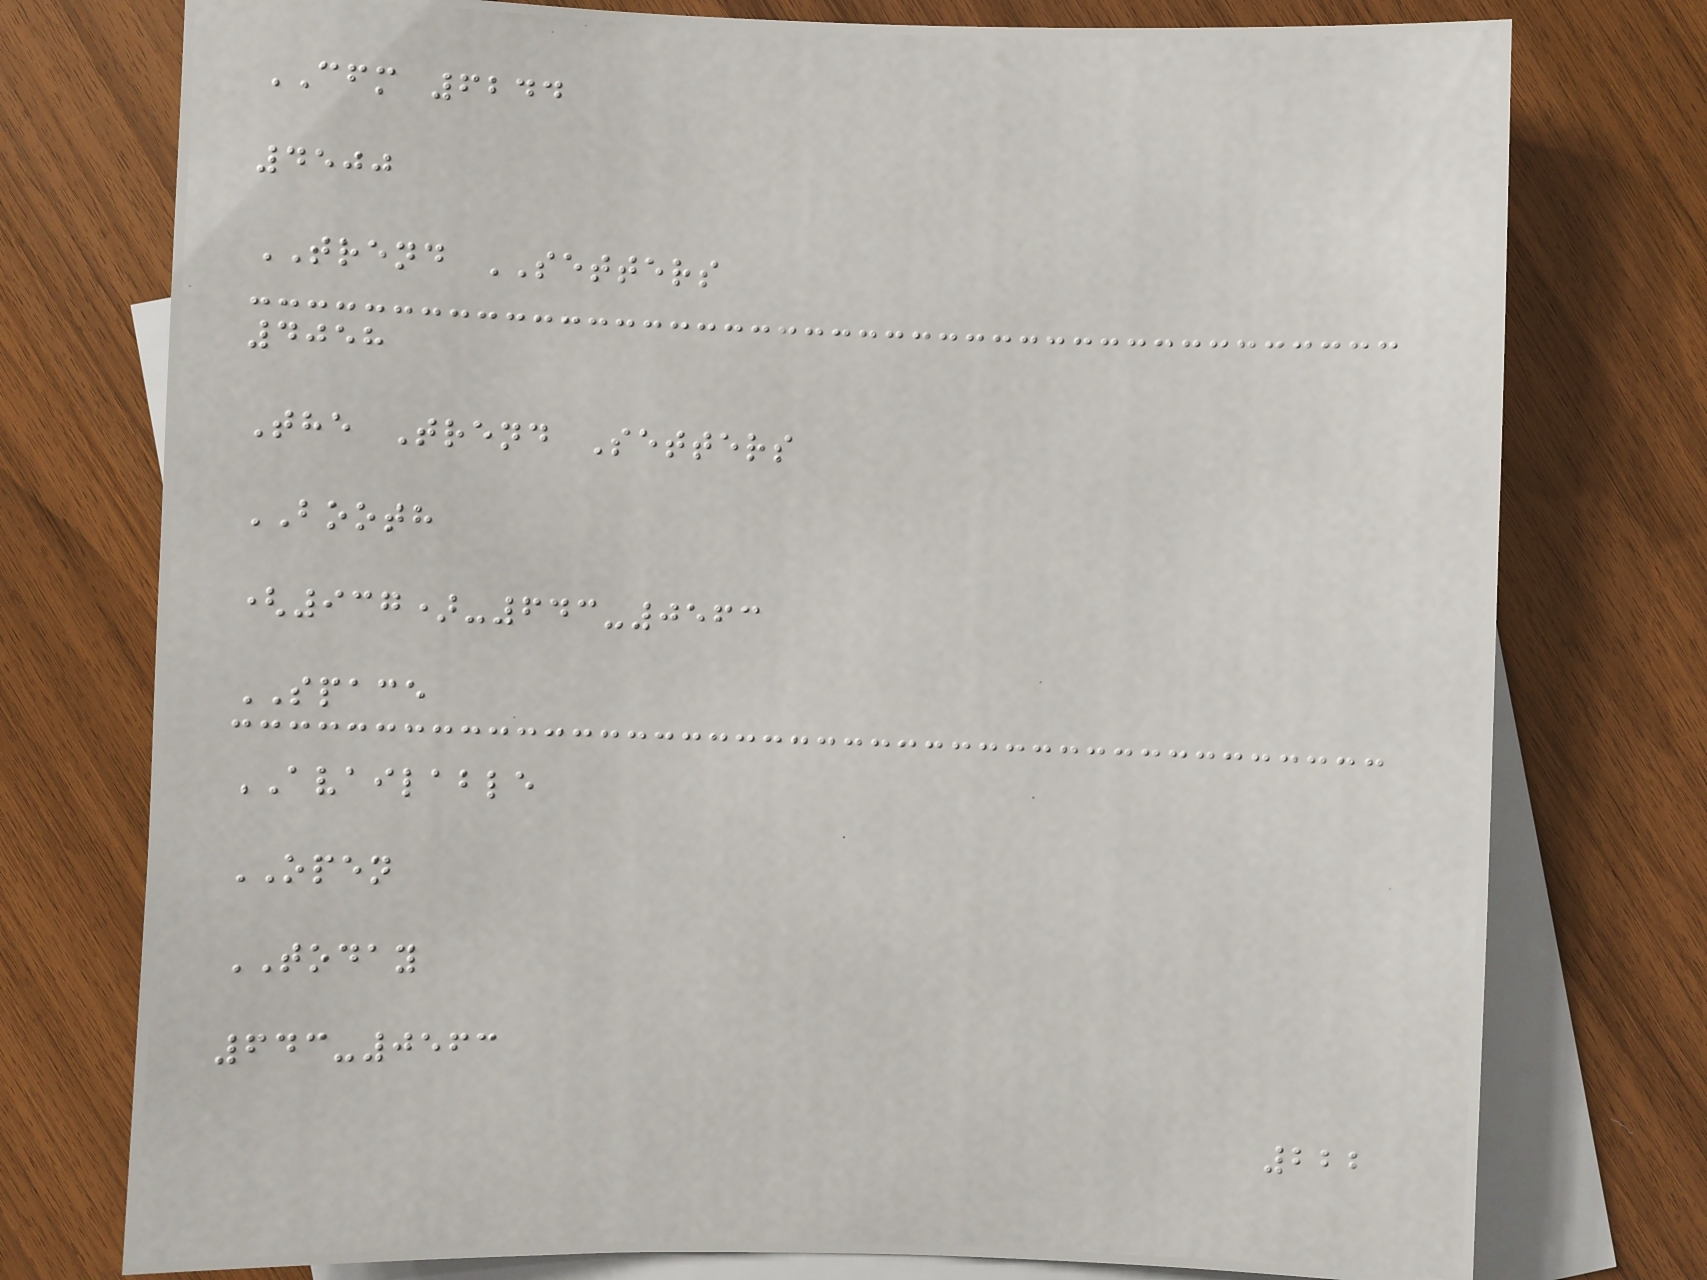CFM 6244
4500
TREND SETTERS
4058
The Trend Setters
BOOTH
(937)-643-0563
SPACE
AVAILABLE
OPEN
TODAY
643-0563
222
